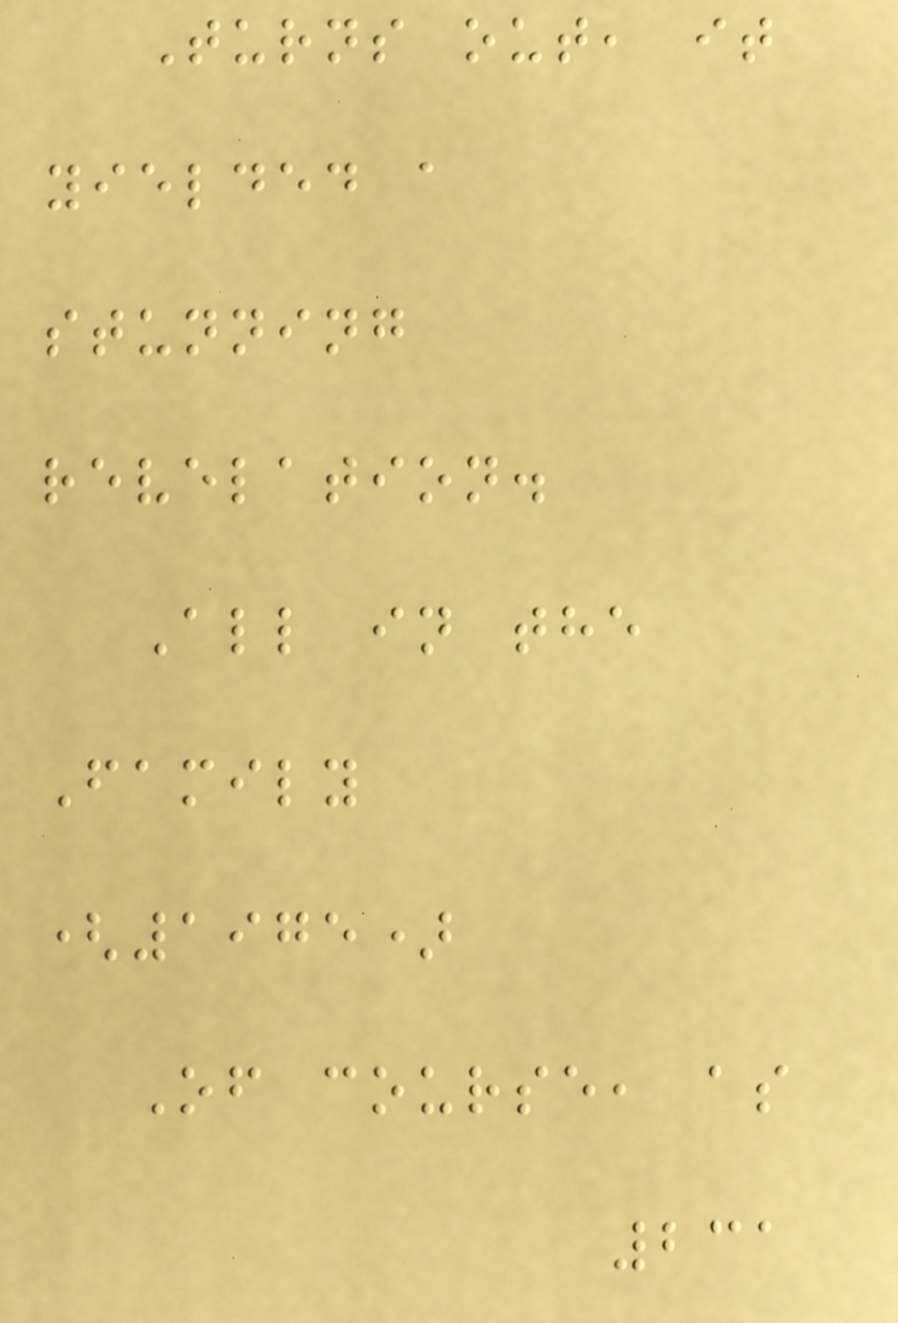Turns out, it
yielded a
stunning
revelation.
All in the
Family
(1975)
Of course, as
231
